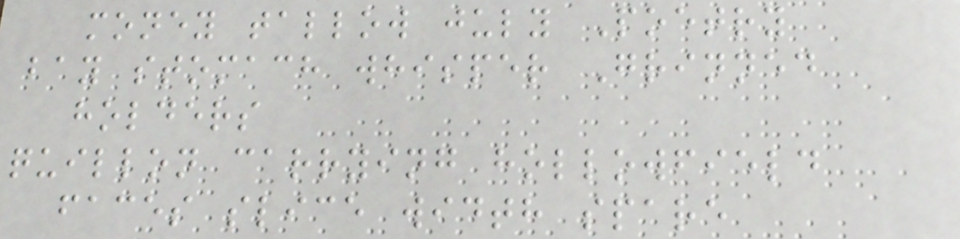money tallow july Poetry
bay stomach whisper Grinned
holders
quillon carrying hollowfield
faces slice width spare
